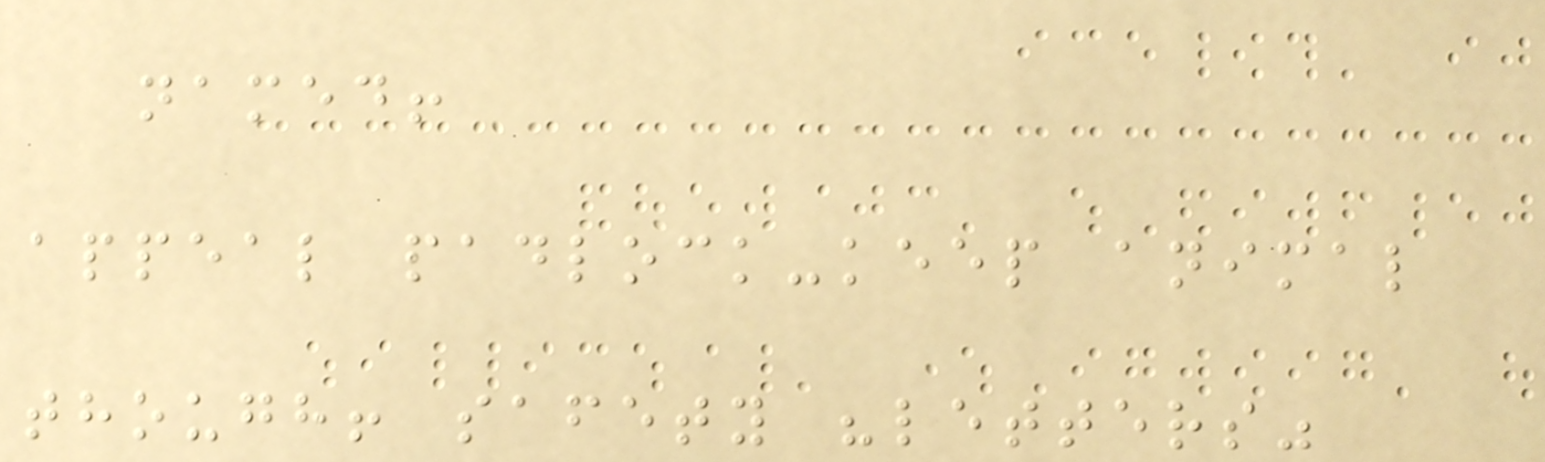named!
appeal padlock-keep animal
though! safety "letters"
